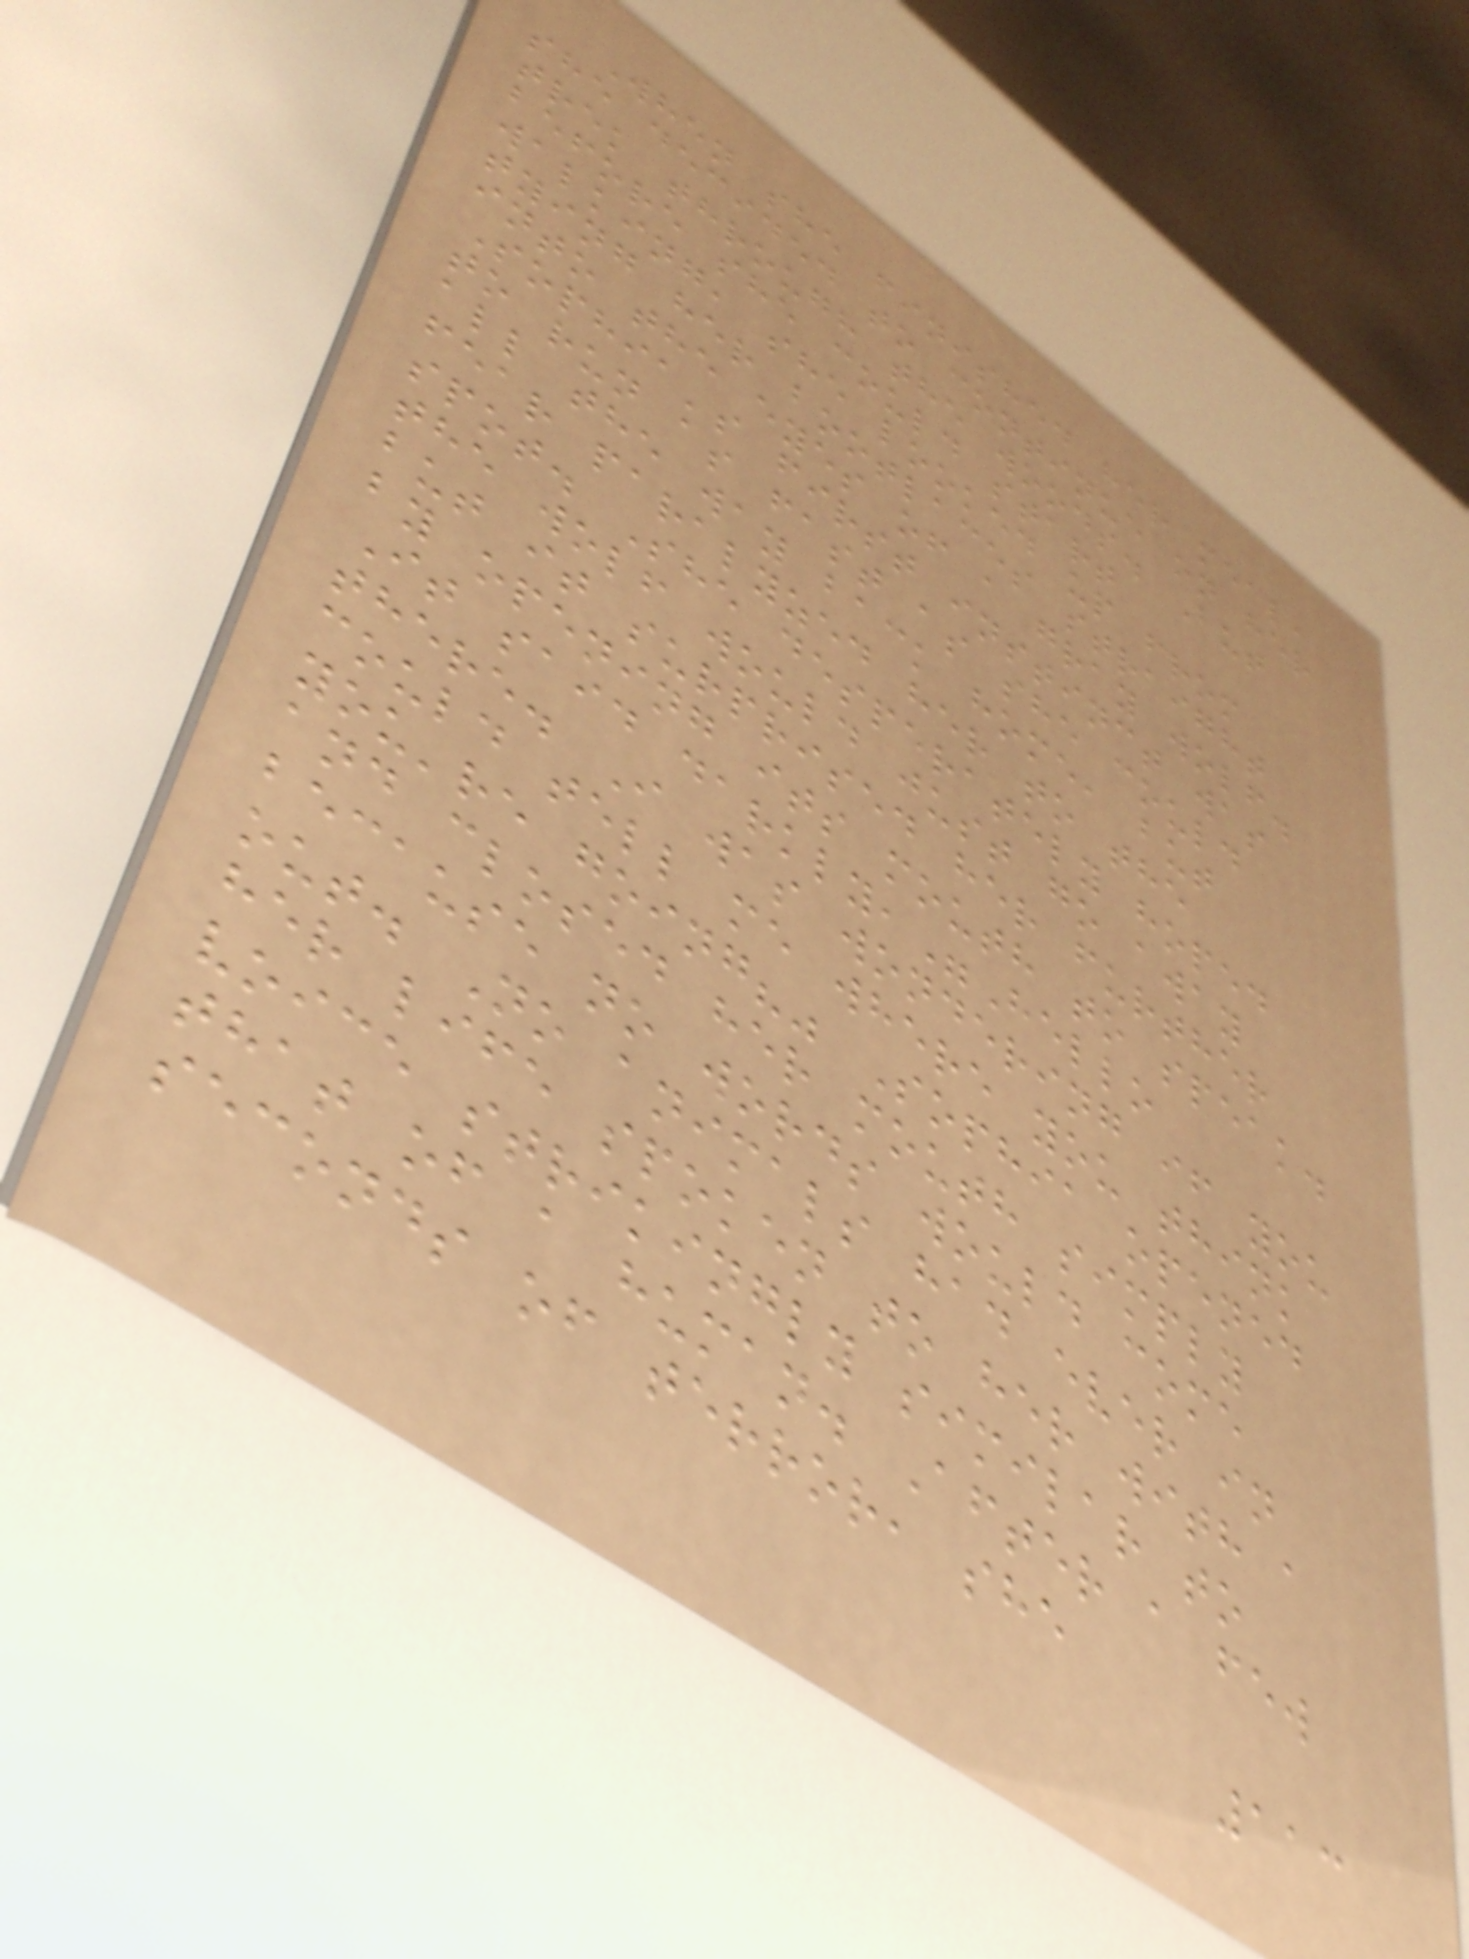When she finished her meal,
she decided to continue on her
trek through the woods. But
before she could start
walking, she looked up from
tying her bootlaces straight
into the eyes of a gray wolf.
Sophia's first instinct was
to run as fast as she could
all the way back home, but
fear paralyzed her to the
spot. She desperately hoped
the wolf would just go away
but it surprised her further
by opening its mouth to speak.
It said darkly,"Hello
there. I was wondering if you
could tell me where you think
you're going?" Sophia opened
and closed her mouth simply
because no words would come
out. No animals had ever in
her life spoken to her with a
voice strikingly similar to
that of a human. After a few
seconds of terror, she
113
